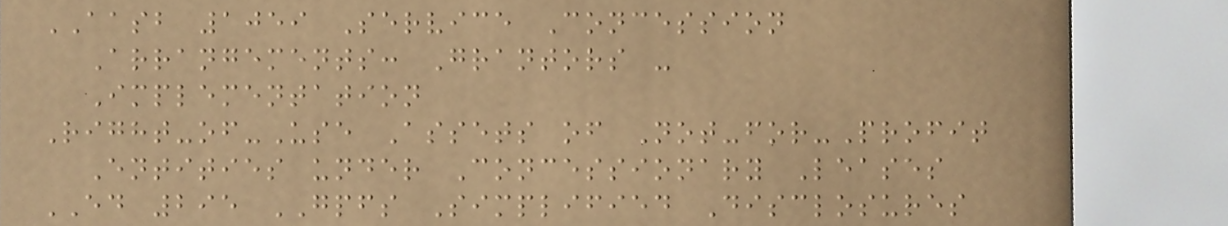AASB 1059 Service Concession
Arrangements: Grantors -
Implementation
Right-of-Use Assets of Not-for-Profit
Entities under Concessionary Leases
ED 295 GPFS Simplified Disclosures
